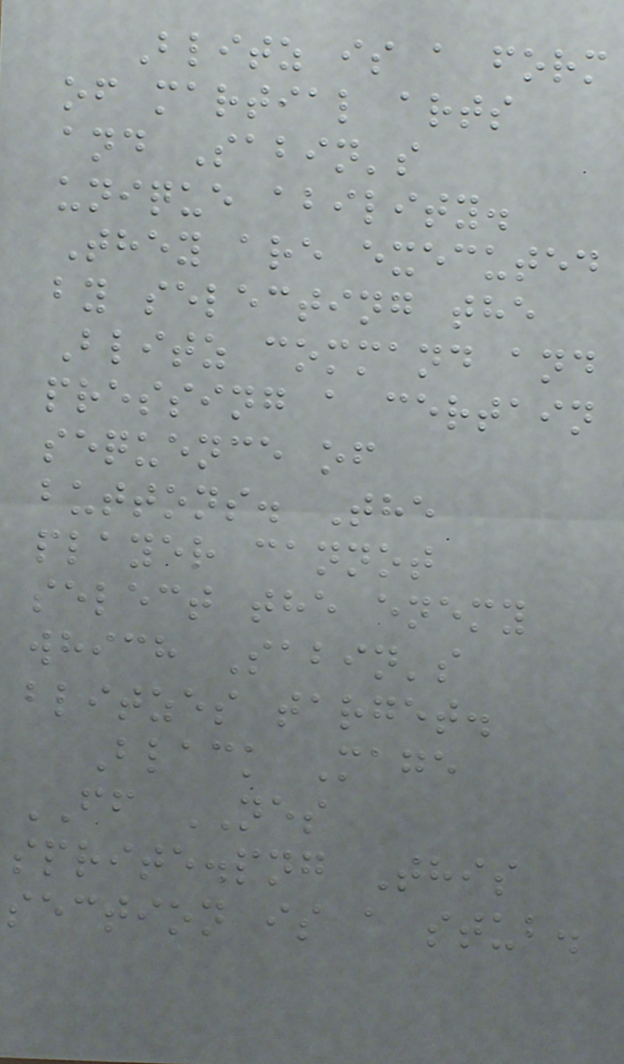Blitz is a form
of martial arts
and Sabin's
unique ability.
They are executed
by selecting the
Blitz command and
pressing a certain
sequence of
buttons. The
player cannot
select the enemy
which Sabin's
blitzes target.
Black Mage
FF NES
sprite.png This
section is a stub.
